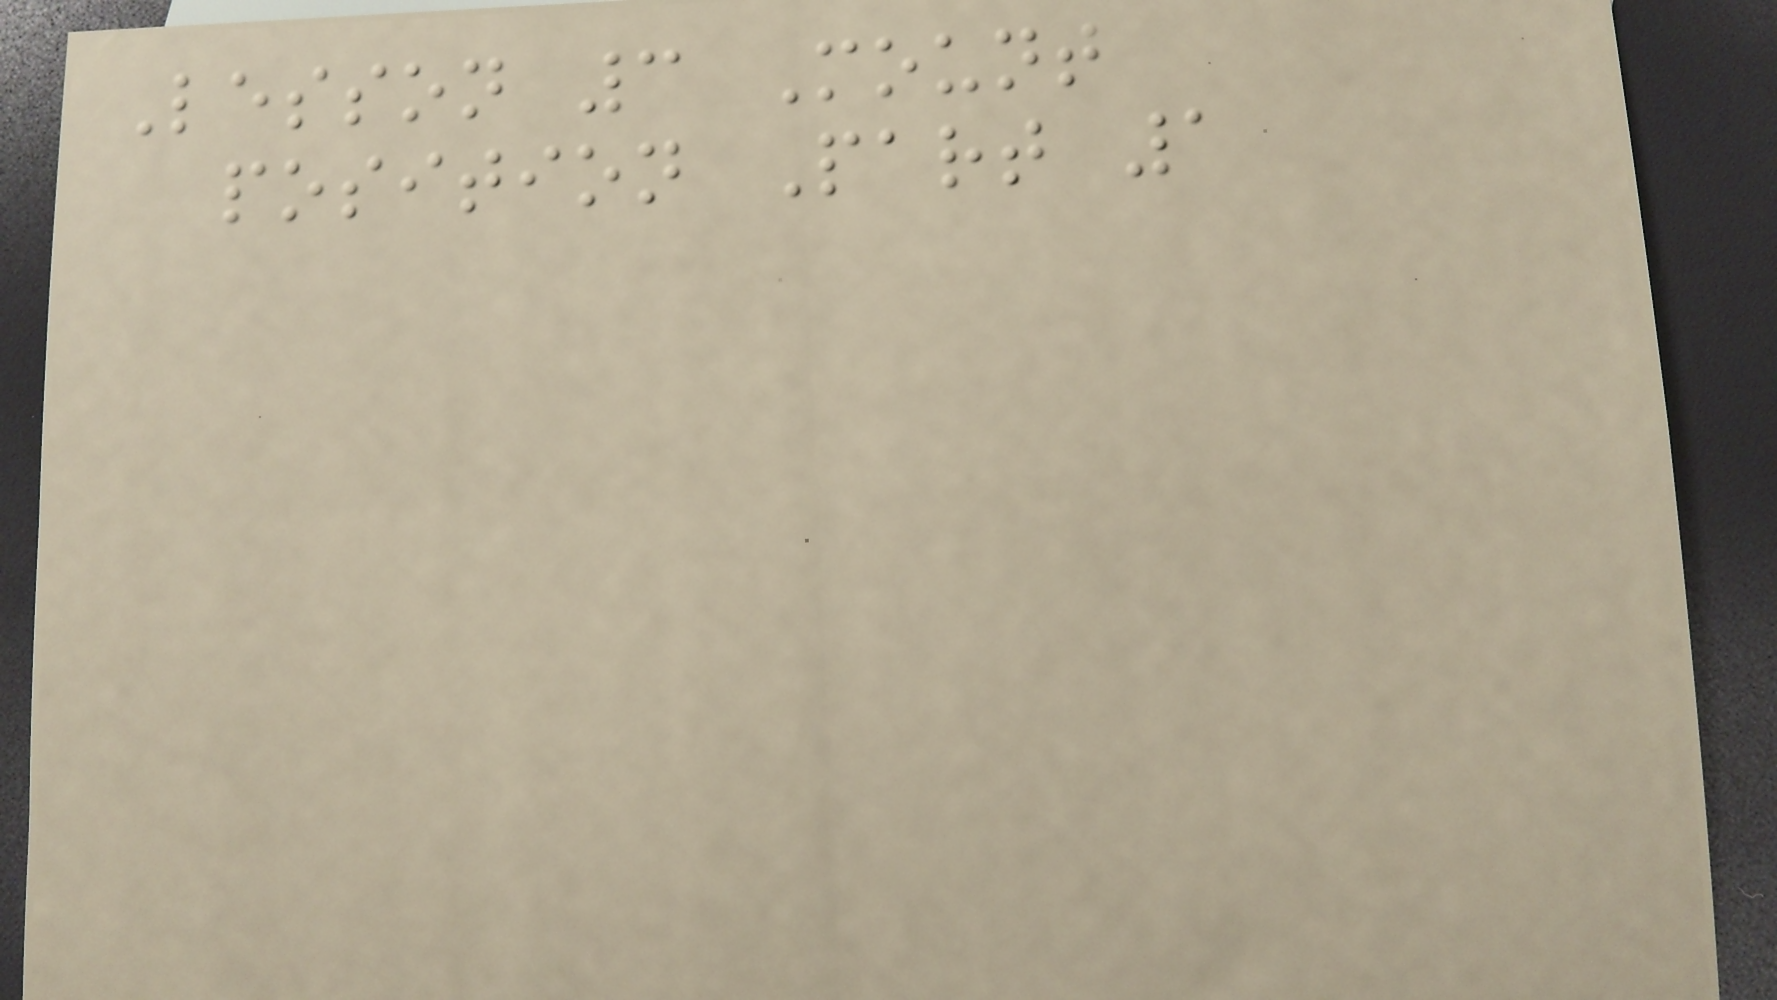Lesson 3 Mount
position Part 1
